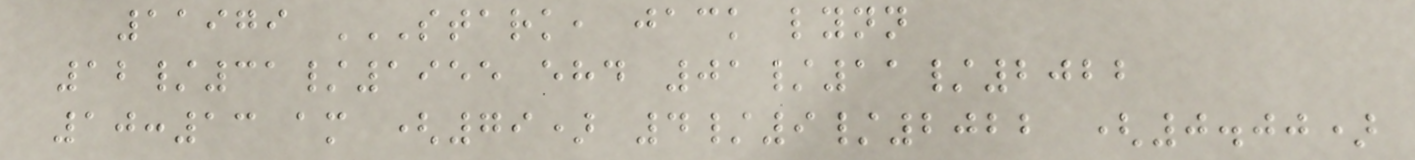11979 STARK, JACK LYNN
12/31/1955 EHD 01/11/2022
10:13 AM (79) 4/9/2022 (0.00)
